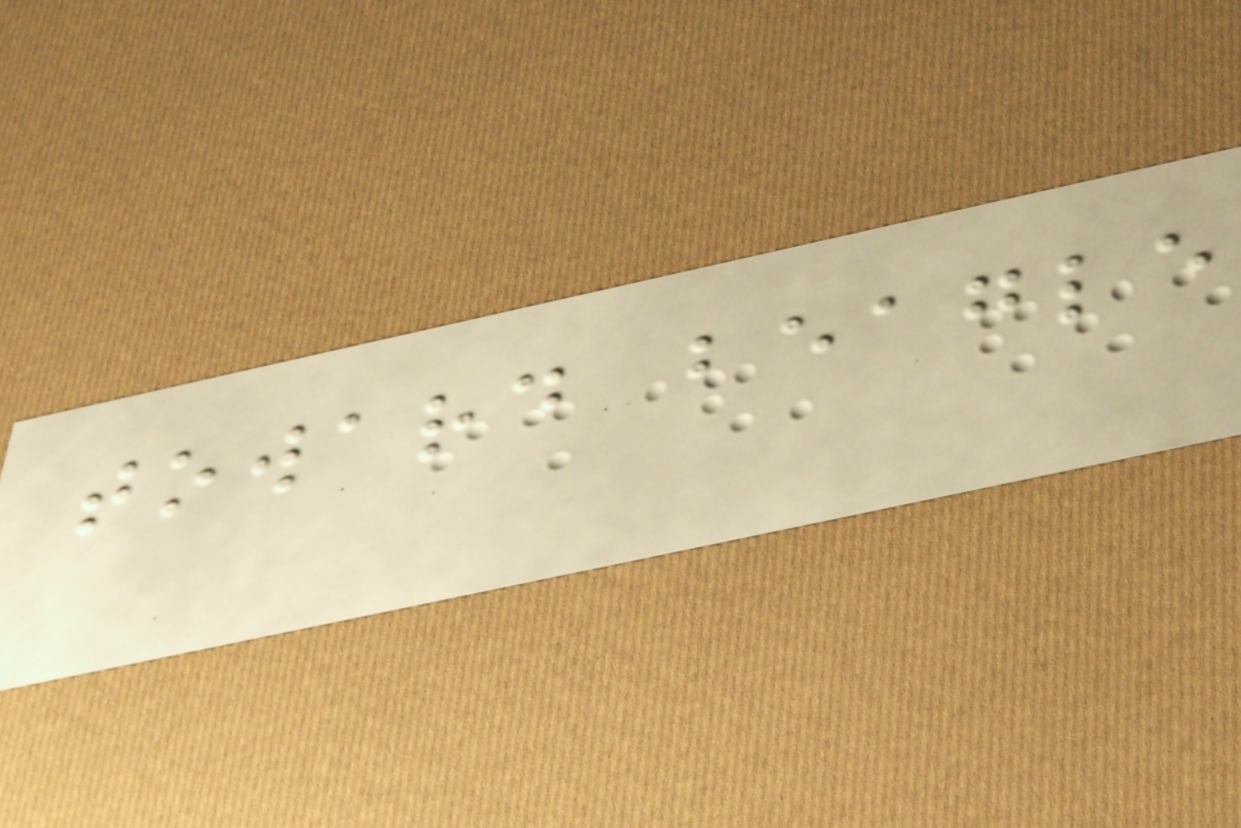toward beagle
